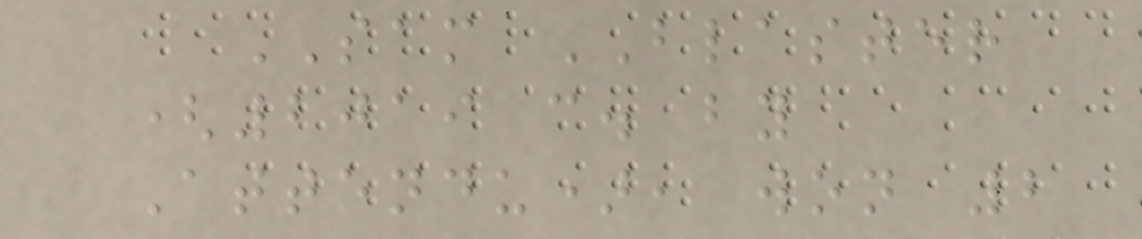SAM BLASTER
(2019 c. by
Attendu), won 2
